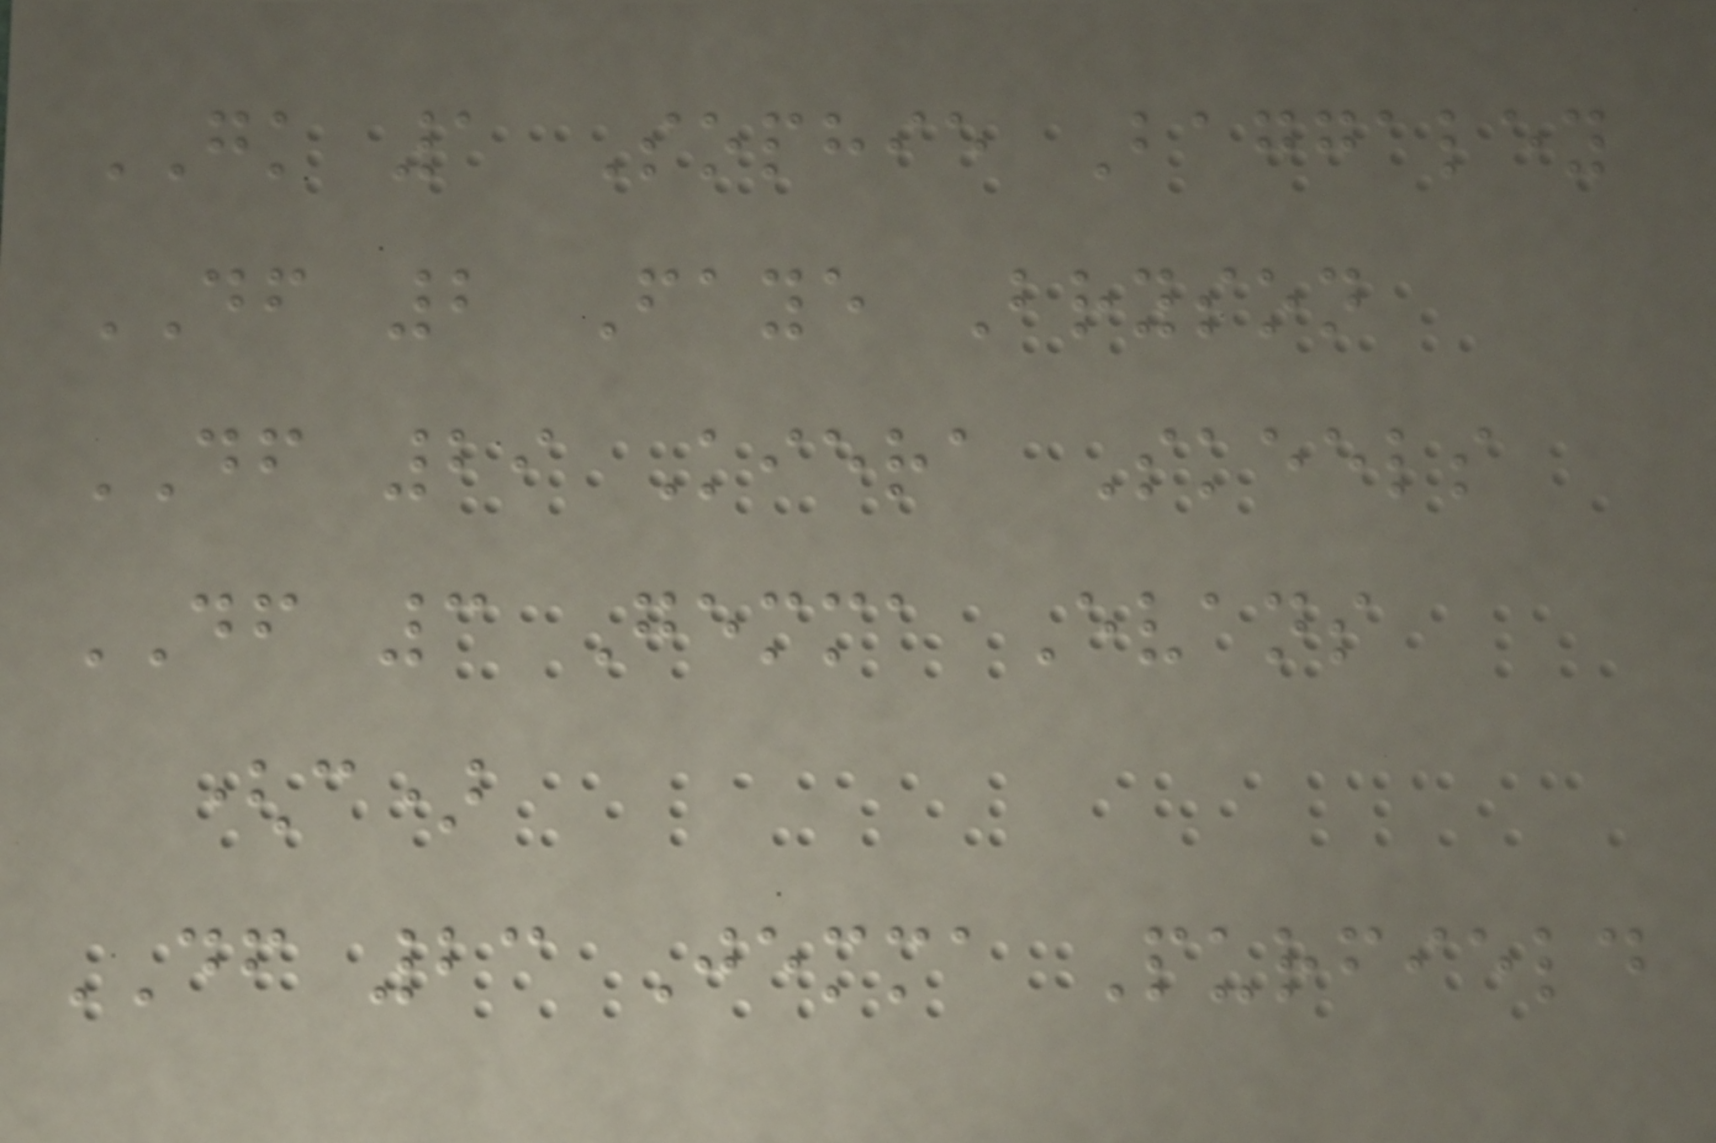GK 1 Sophie Baggaley
DF 2 Faye Bryson
DF 29 Kiera Skeels
DF 3 Gemma Evans
(c)
DF 23 Jemma Purfield
